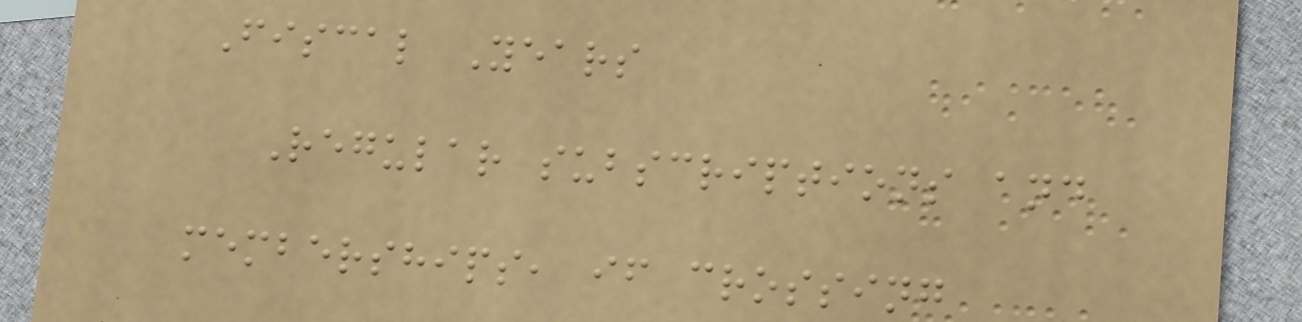Fiscal Years
Regular subscriptions and
memberships, if crossing
